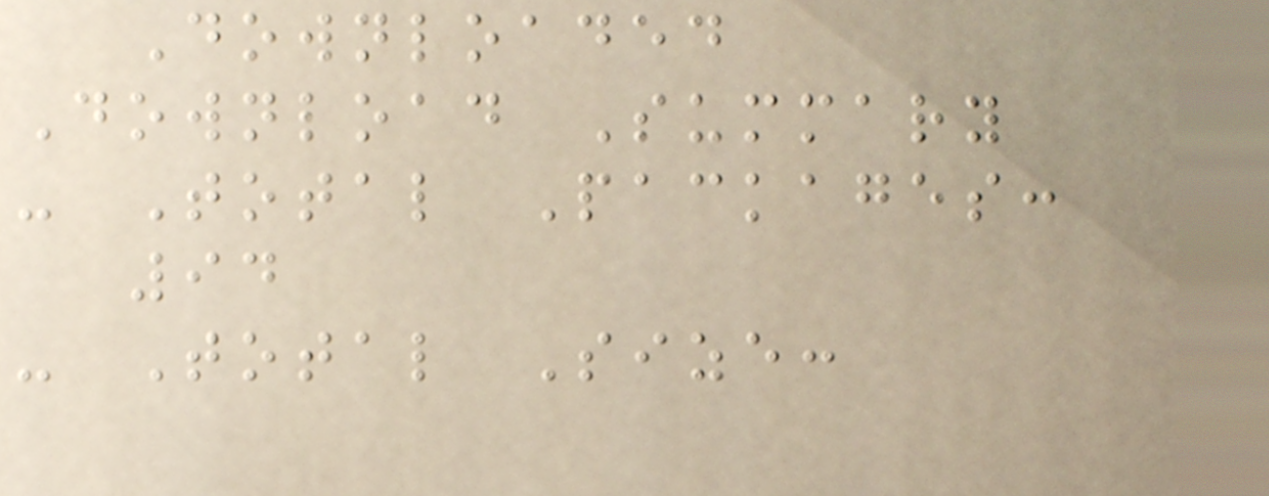Downloaded
Download Summary
- Total Packages:
94
- Total Size:
